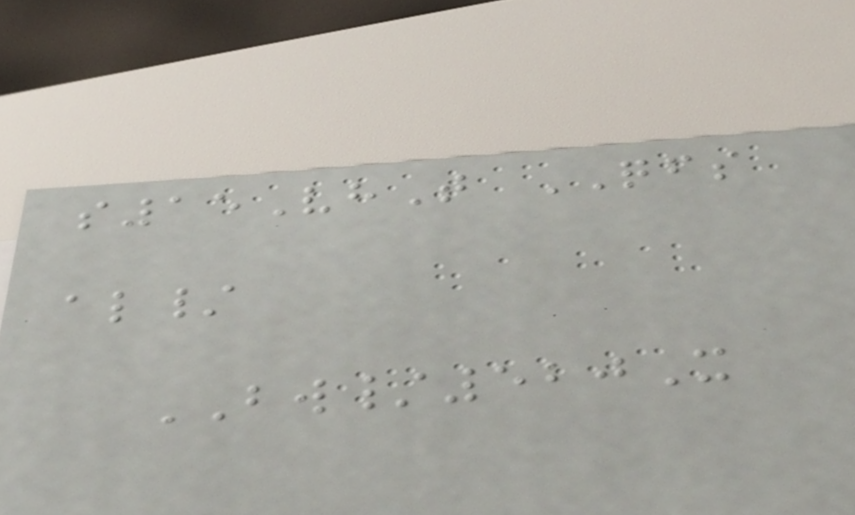s15VhT QFS
al/
BW/520X
